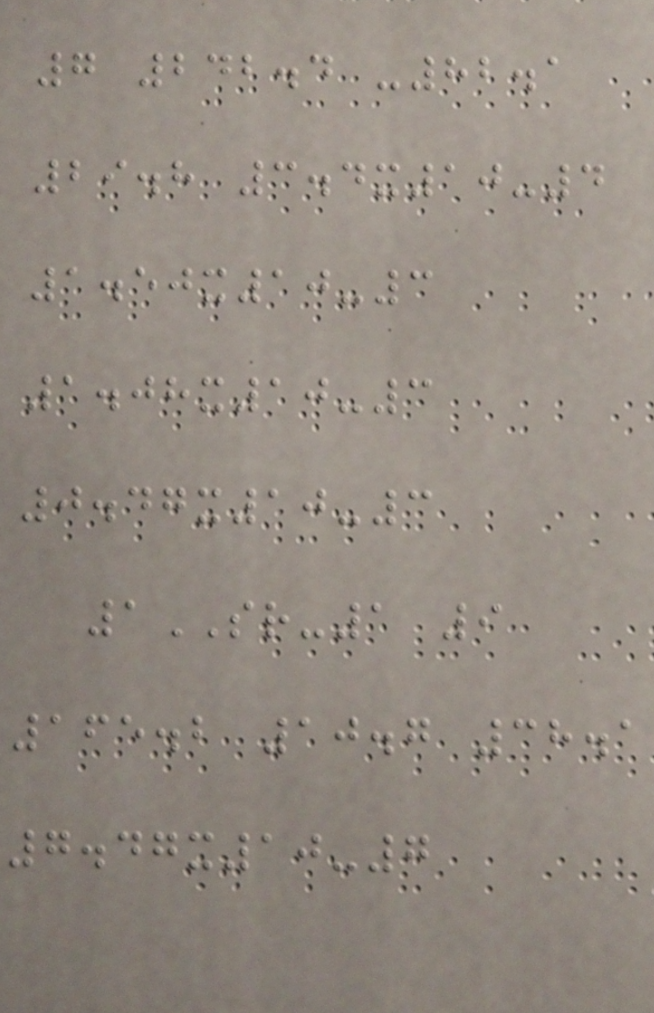7 242.4 -82.1
29.8 3.4x10-4
1.50x10-3
1.08x10-3
0.47x10-3
1SR-1 9
165.2 10.7 38.1
7.47x10-7
